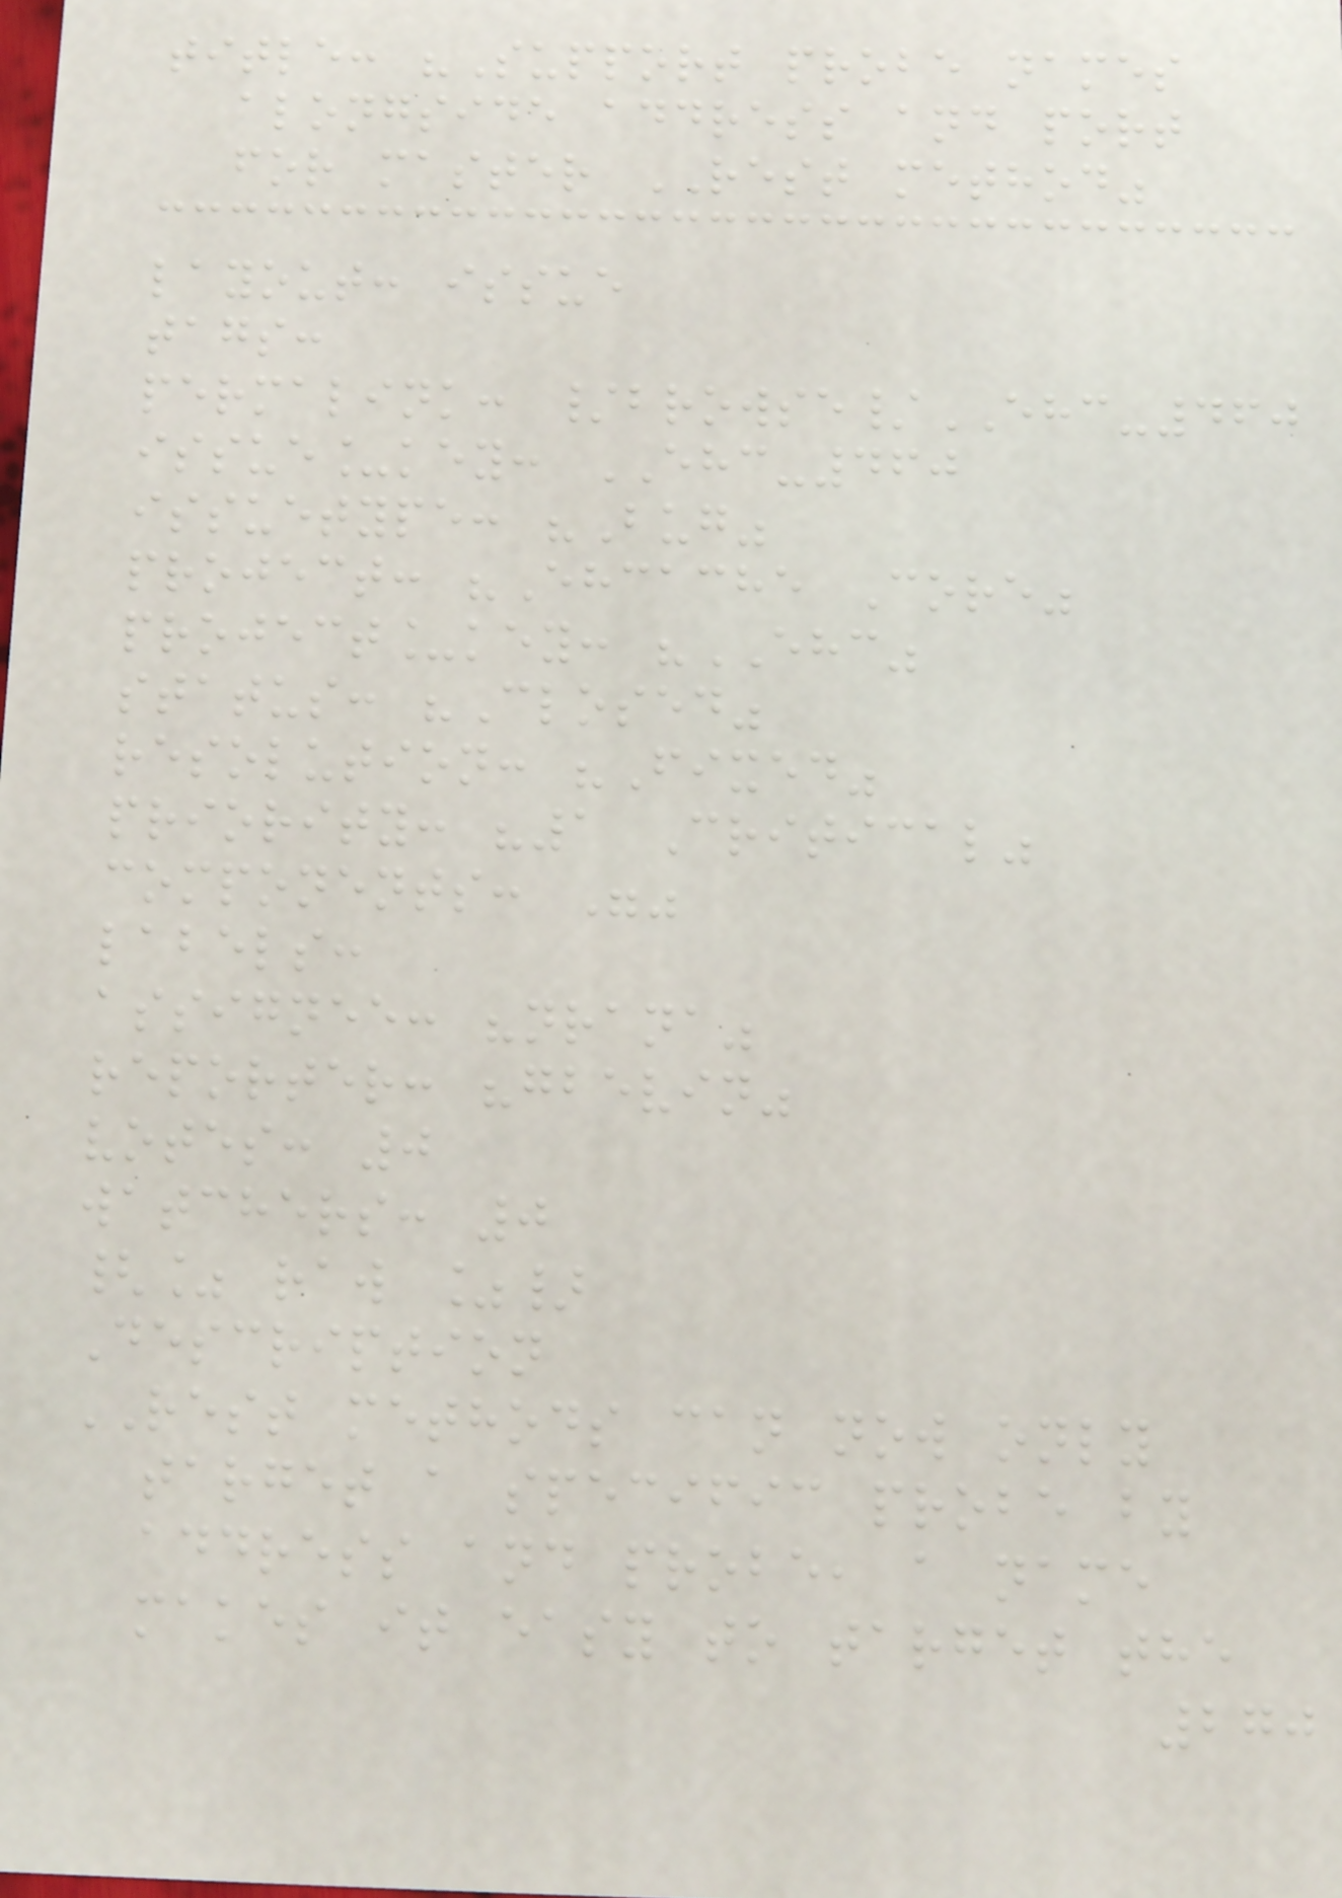title: "Support probe names
alongside address and port
for master REST method"
layout: issue
tags:
permalink: /browse/EHC-460
issue_key: EHC-460
issuetype: "Bug"
project: "Ehcache Core"
project_key: "EHC"
status: "Closed"
resolution: "Fixed"
priority: "1 Critical"
components: ""
labels:
assignee: "nrana"
reporter: "gbevin"
votes: 0
watchers: 0
{% raw %}
Description
REST methods can now only
target a specific probe by
address and probe, a name
makes it easy to target the
270
